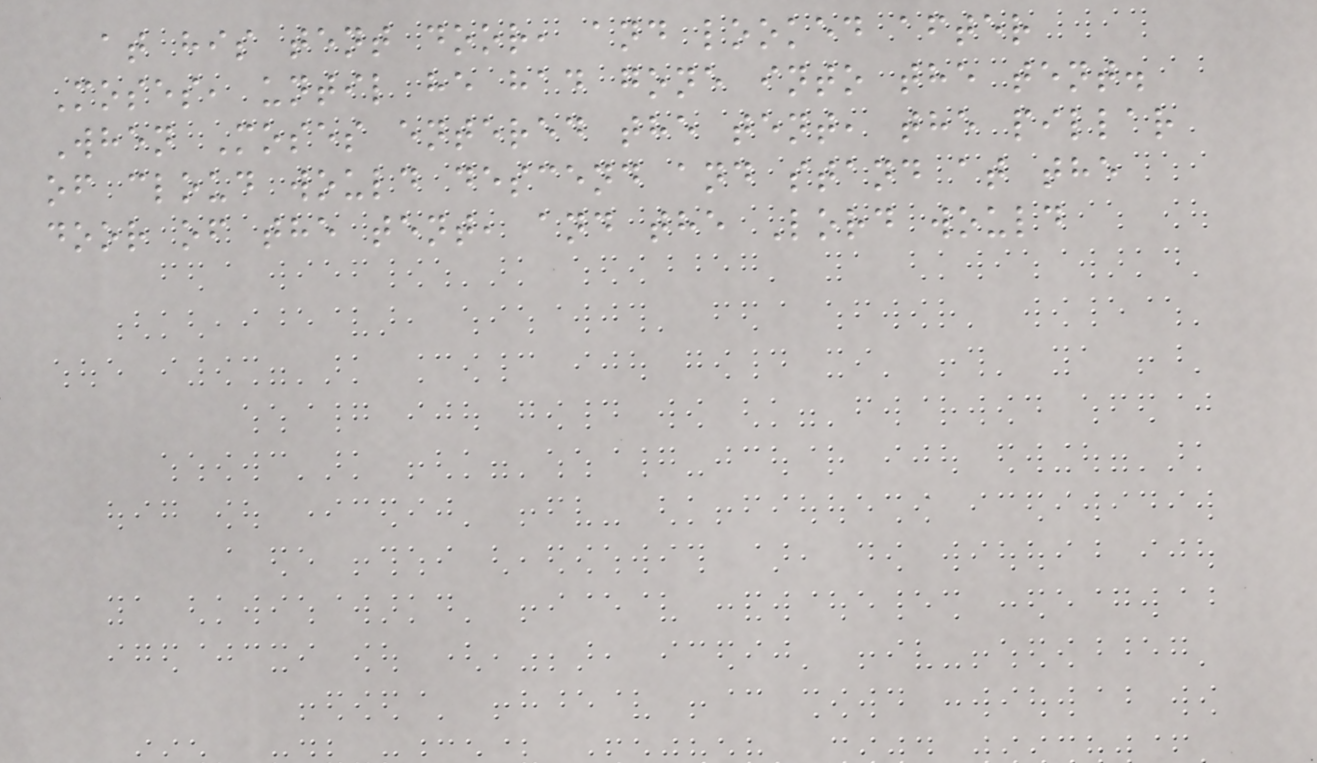at his tent door, and looked after
Moses, until he had gone into the tent.
When Moses entered the tent, the pillar
of cloud would descend and stand at the
door of the tent, and the Lord would
